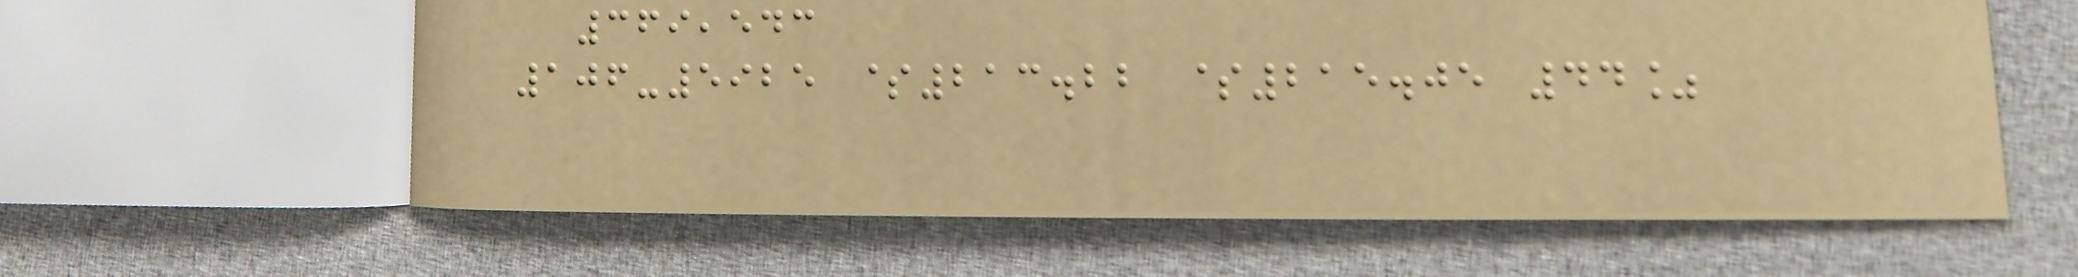369,543
106-5925 $213.22 $215.05 44%
